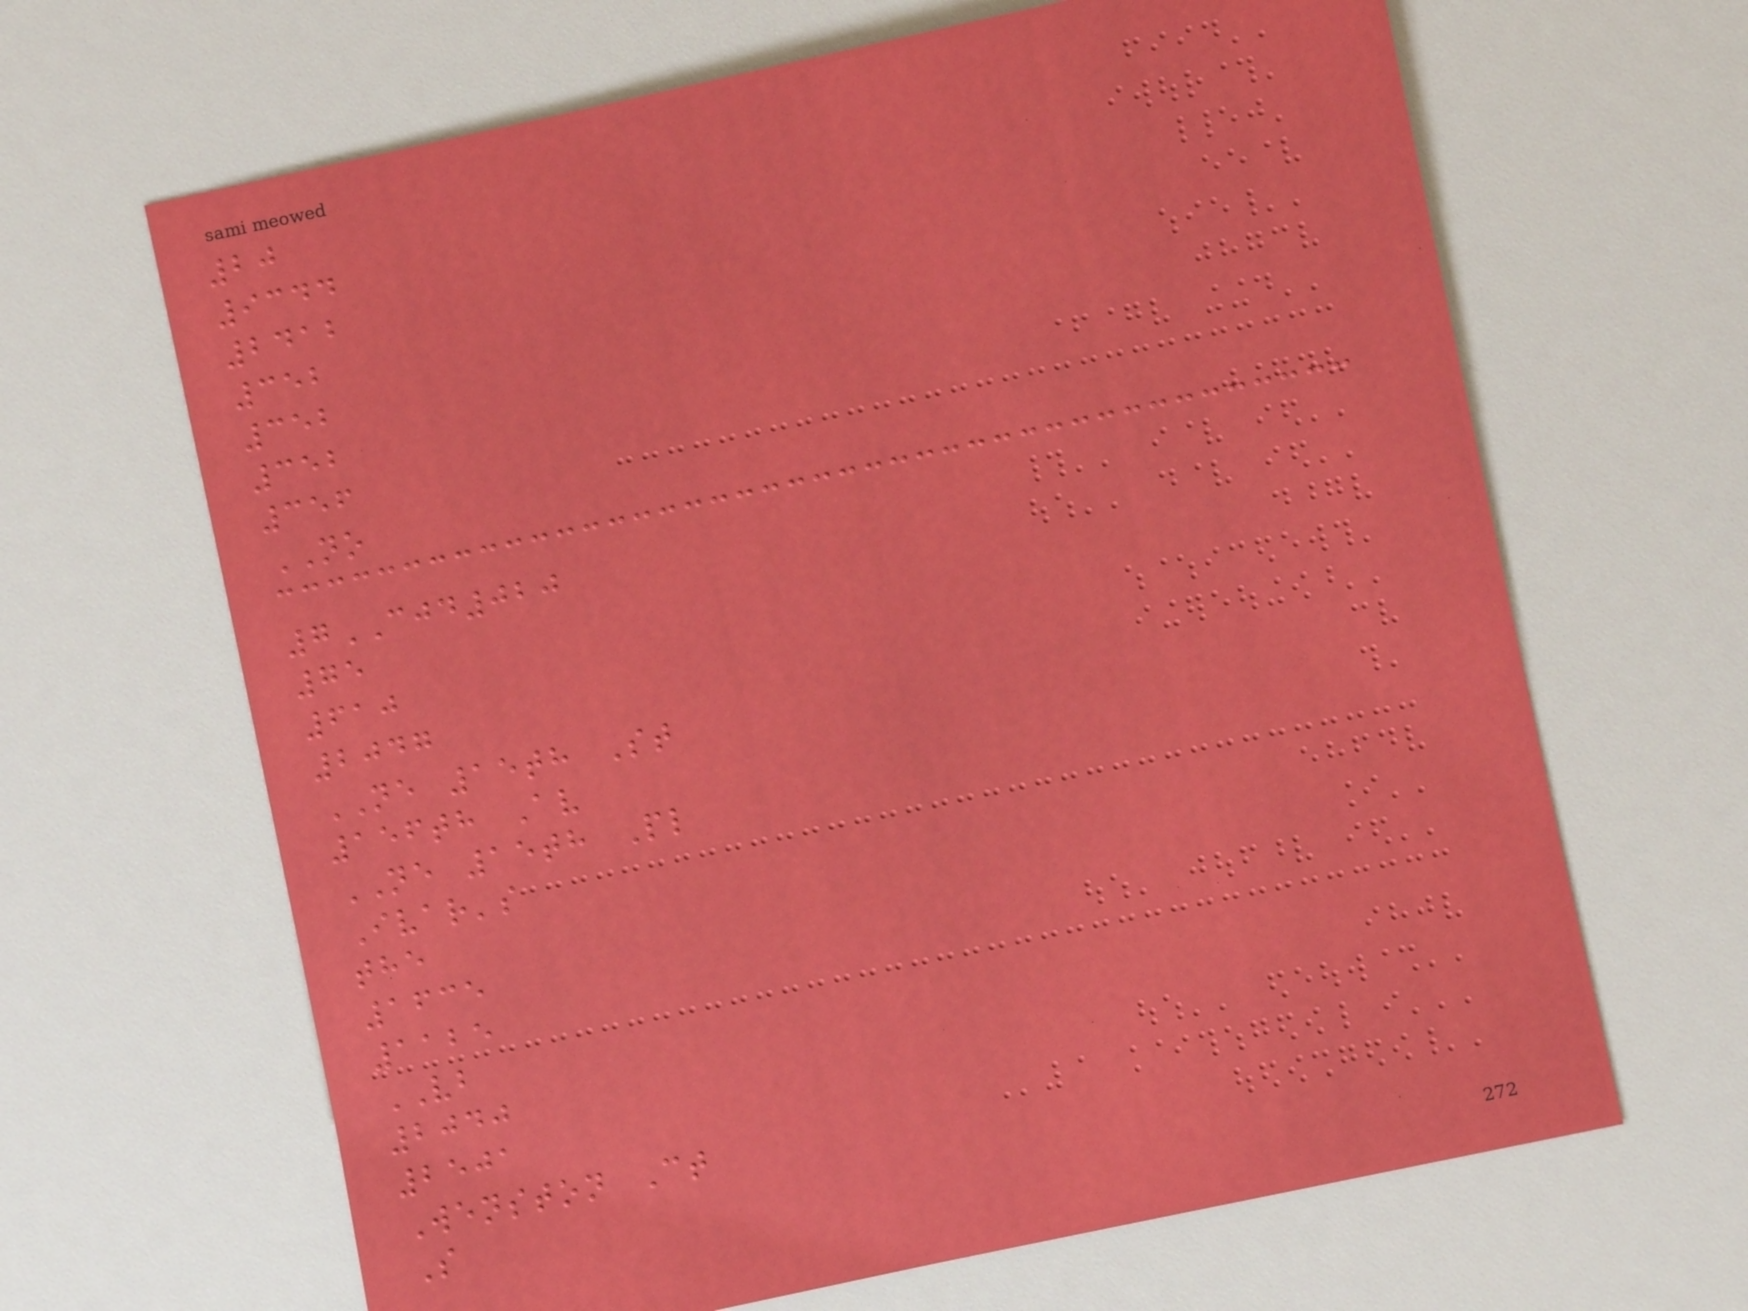20
9344
2412
352
352
352
356
NO
7CJD020
75
610
2047
NE 15th St
156th Av
NE 15th Pl
Ivar's
the
1635
1125
VB
2040
2501
Wenston Ct
S
